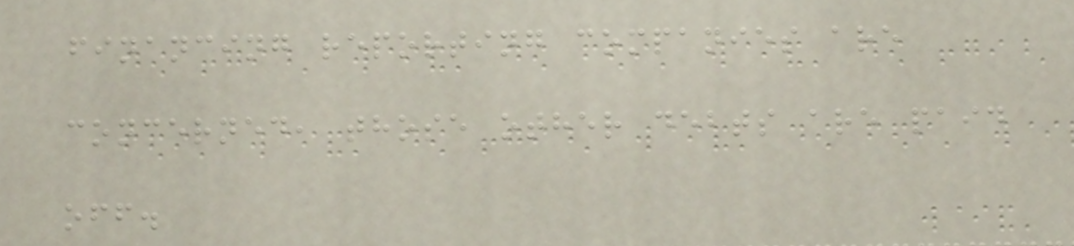financing reporting companies are
concerned, those other debts are paid
off.
